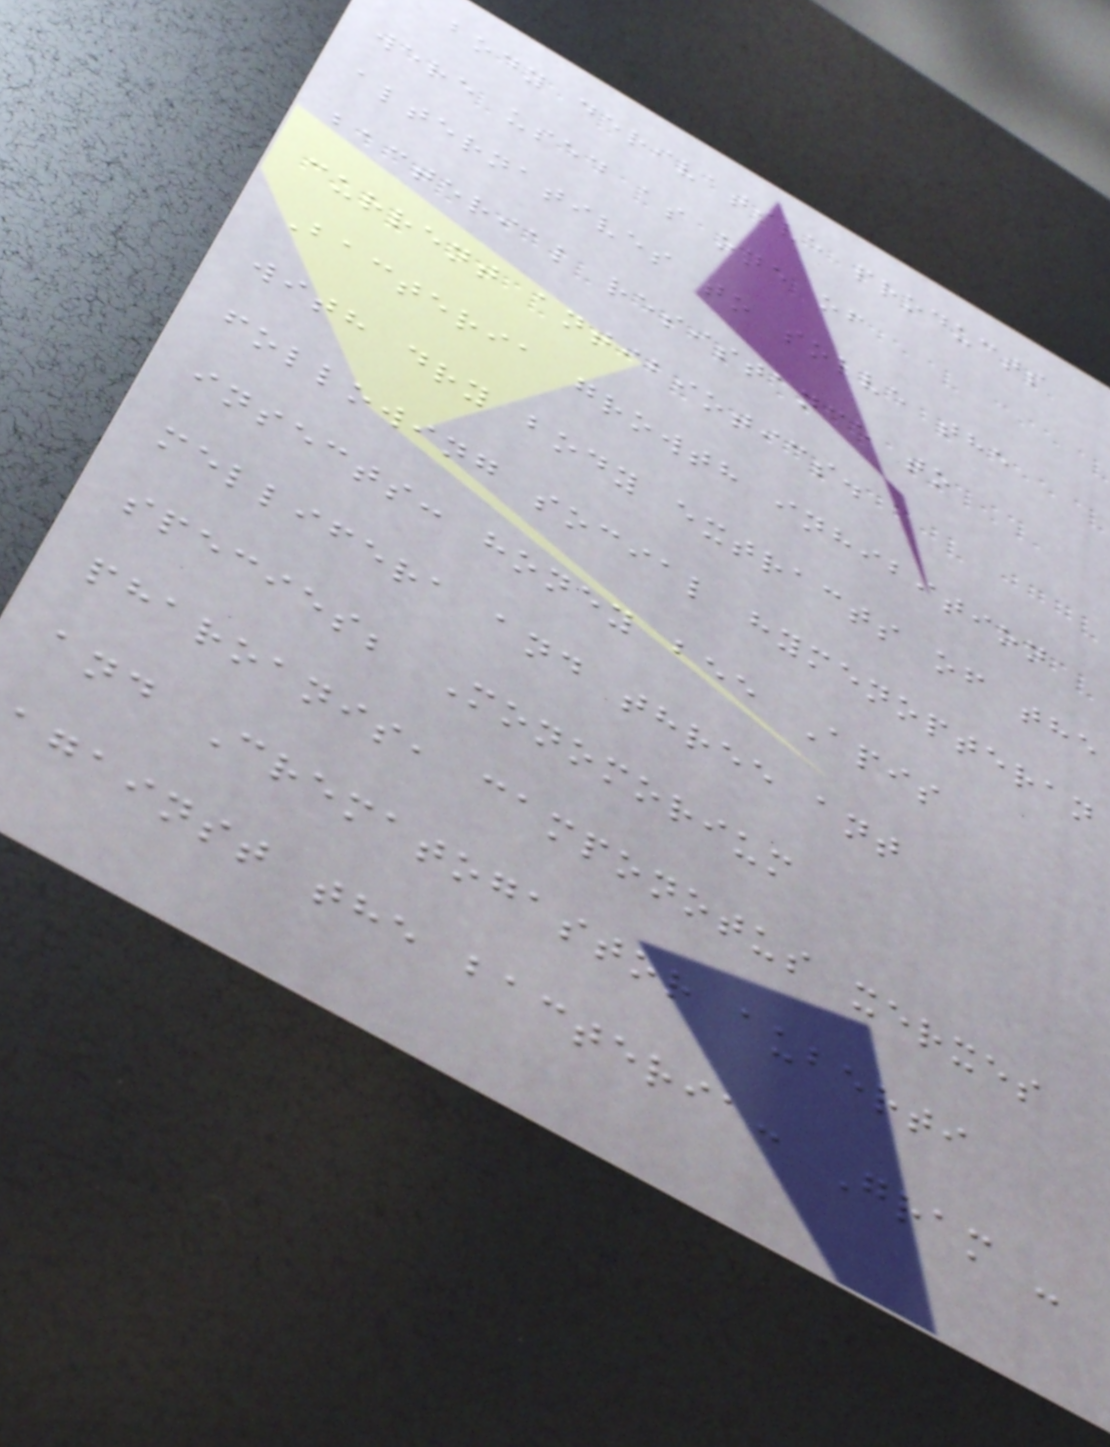body derivative products
were used as one of
alternatives to solve the
bacterial resistance to
current antibiotics.
Bacteria growth inhibition
with dry body extracts of the
following social hymenopteran
insects: honey bee Apis
mellifera and three ant
species; Monomorium
pharoanis, camponotus xerxes
and Crematogastor auberti
against the bacteria: Gram -
